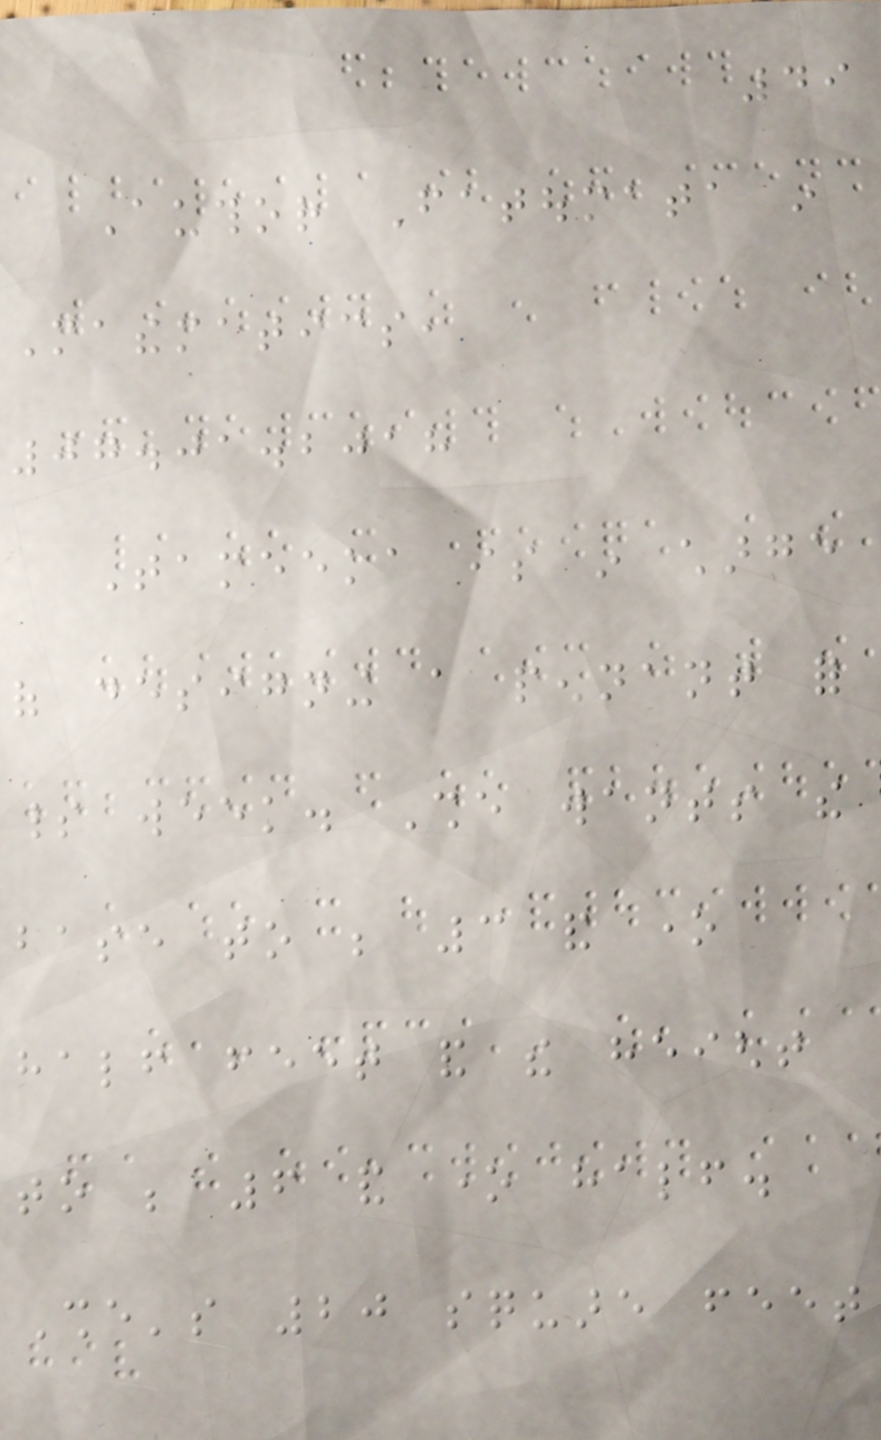49
Author Fatoumata in
Mathematics,
07.01.2018
Tameeka is in charge
of designing a pennant for
spirit week. She wants the
base to be 3 and one
half feet and the height
to be 6 and one half.
She's 20 square feet
